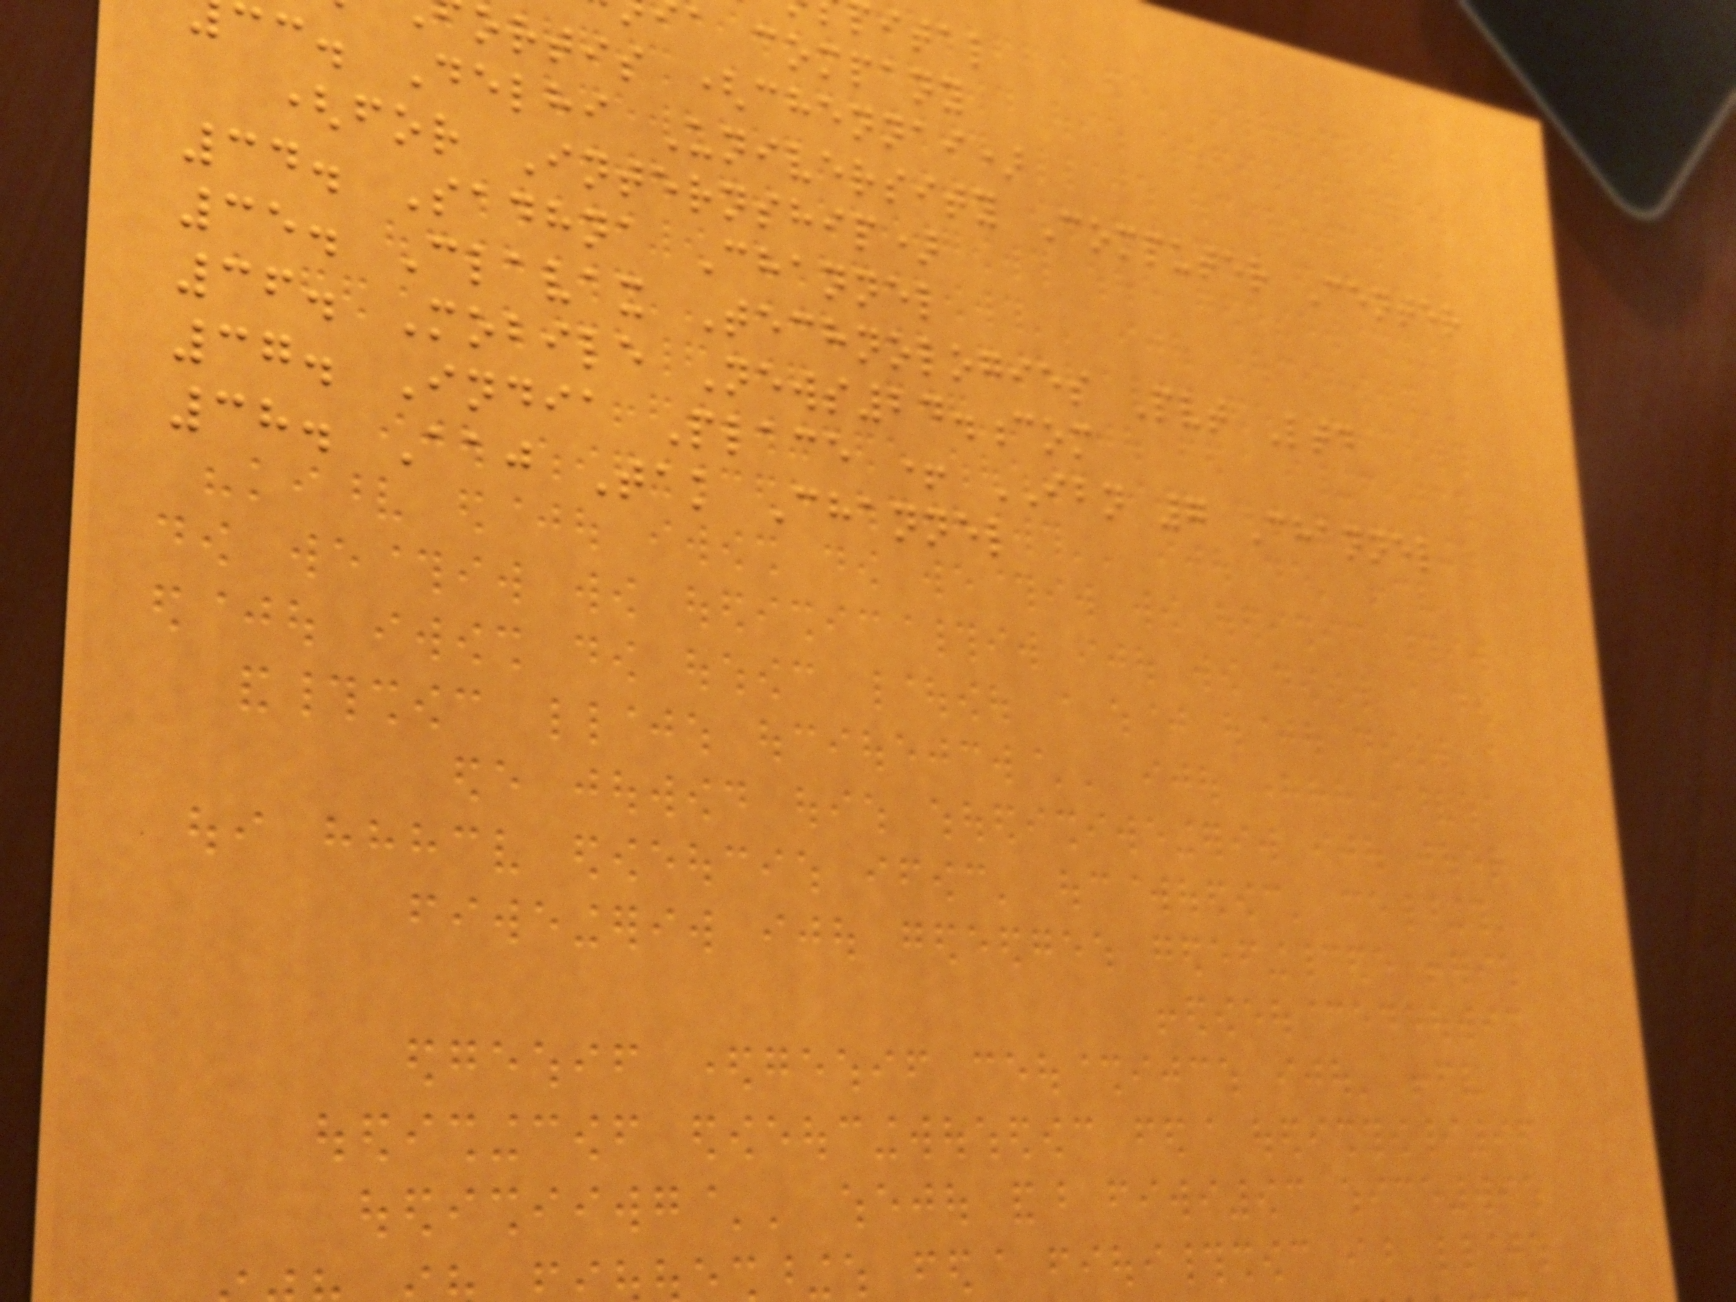a company
ortis (chennai)
cc. Delhi University Computer Center
(for Internship)
34. Sadhna Channel
35. Clavax Technologies Pvt Ltd
36. Mobile News24.com
37. India Place + IBN 7 Channel
38. Aaj Tak Channel
